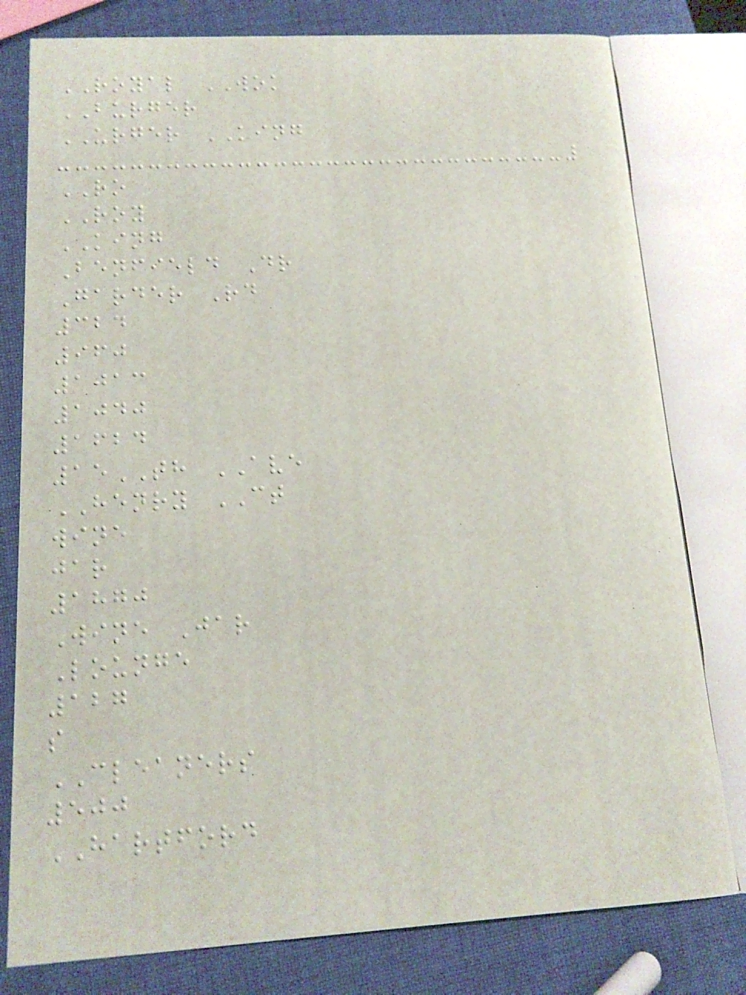ROYAL WOK
BURGER
URGER KING
RO
ROY
KING
Benfield Dr
Garder Rd
324
960
1013
1040
1624
15TH AVE
HENRY CT
wine
jar
1870
Wine Jar
Lounge
127
s
CLEANERS
500
HARTFORD
